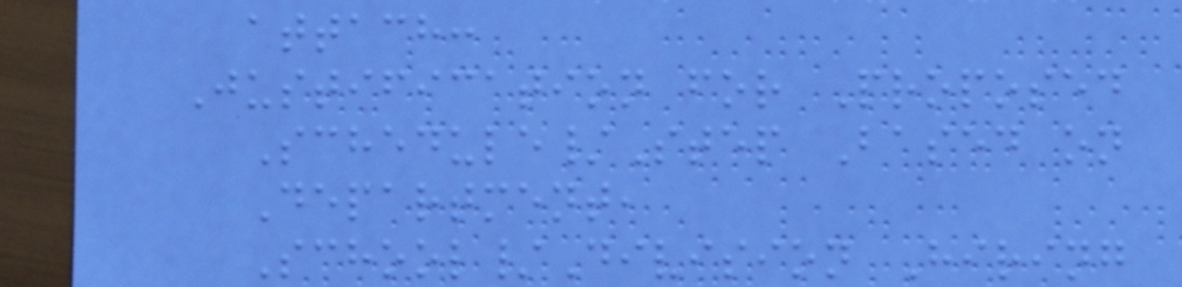attach:
Justification for Proposed
Schedule/Step Based on
Department,
School/Division Hiring
